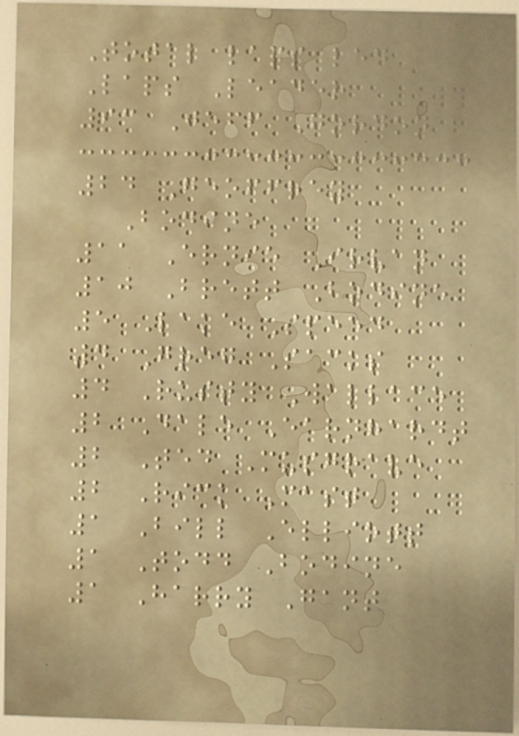Total laps led
Laps Leader
93 Jeff Gordon
24 Geoffrey
Bodine
11 Ernie Irvan
10 Brett Bodine
5 Lake Speed
4 Greg Sacks
4 Rusty Wallace
2 Dale Earnhardt
2 Ted Musgrave
2 Rick Mast
1 Bill Elliott
1 Todd Bodine
1 Harry Gant
